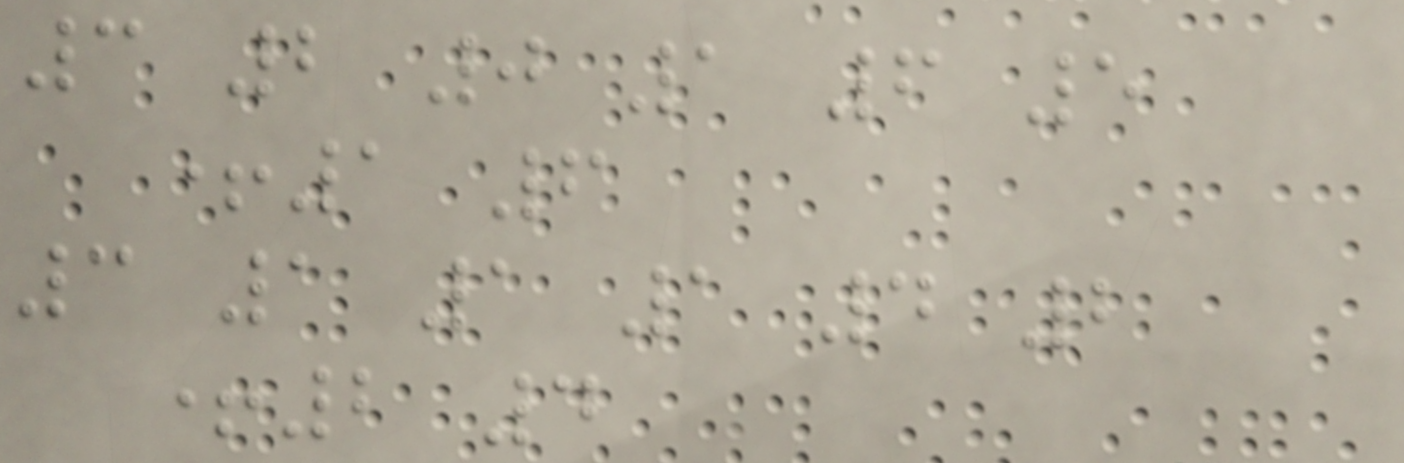3 2 0 1 6 5
+1 6
3 1 1 1 4 2
+2 4
